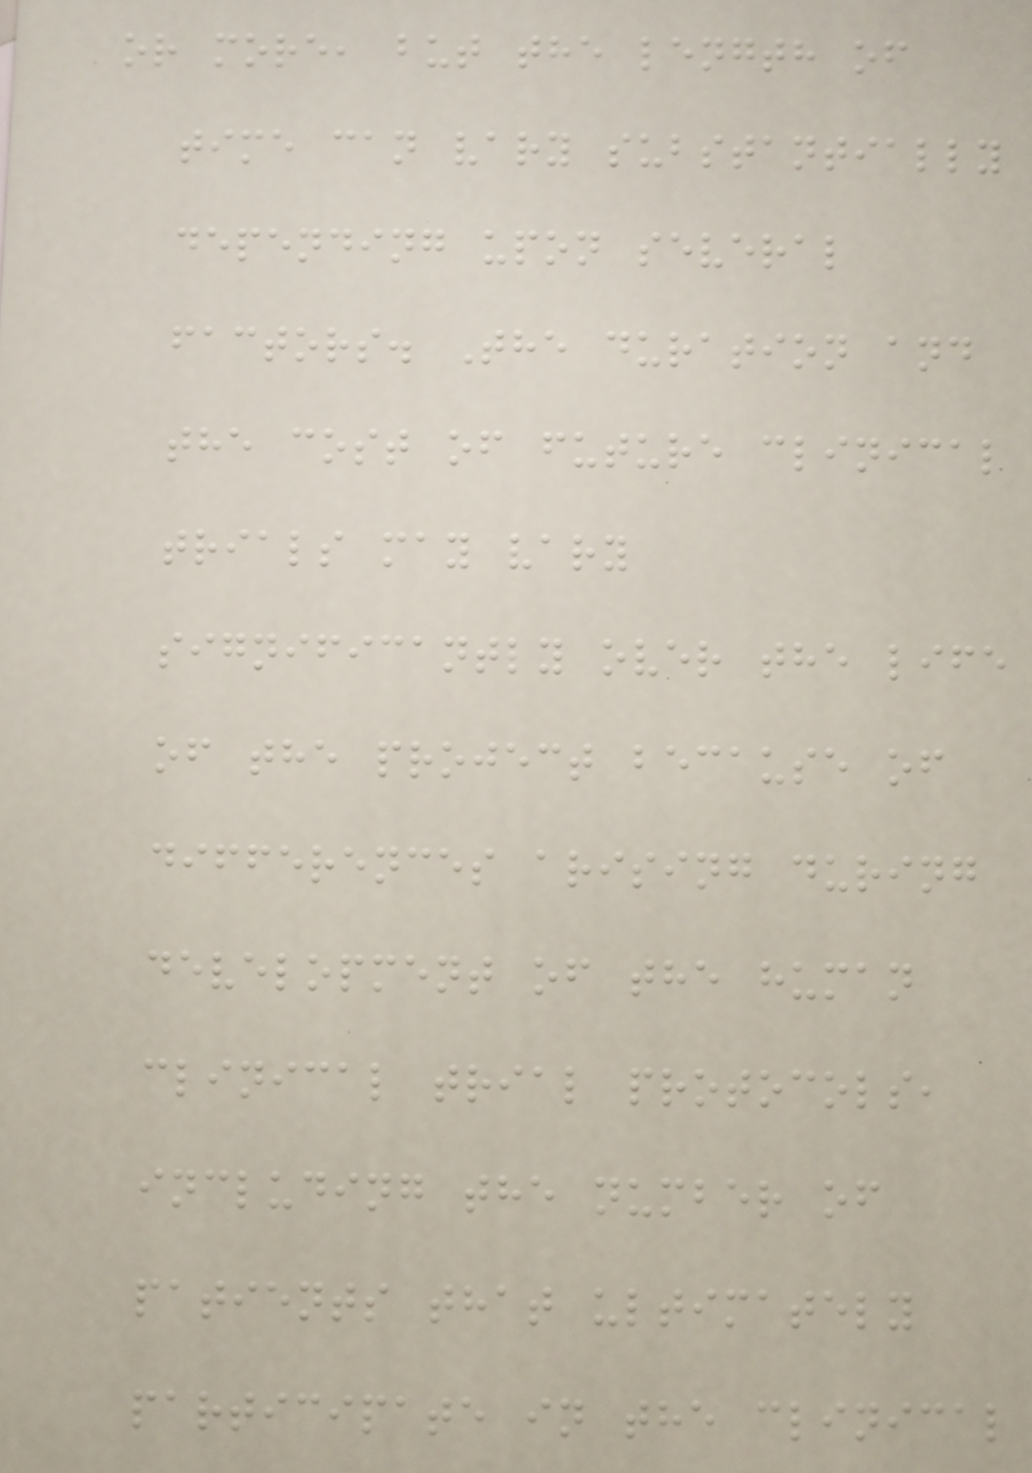or more, but the length of
time can vary substantially
depending upon several
factors. The duration and
the cost of future clinical
trials may vary
significantly over the life
of the project because of
differences arising during
development of the human
clinical trial protocols,
including the number of
patients that ultimately
participate in the clinical
